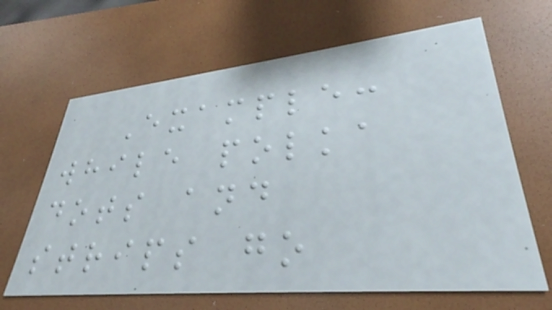Example:
while polka
dots and
strips go
